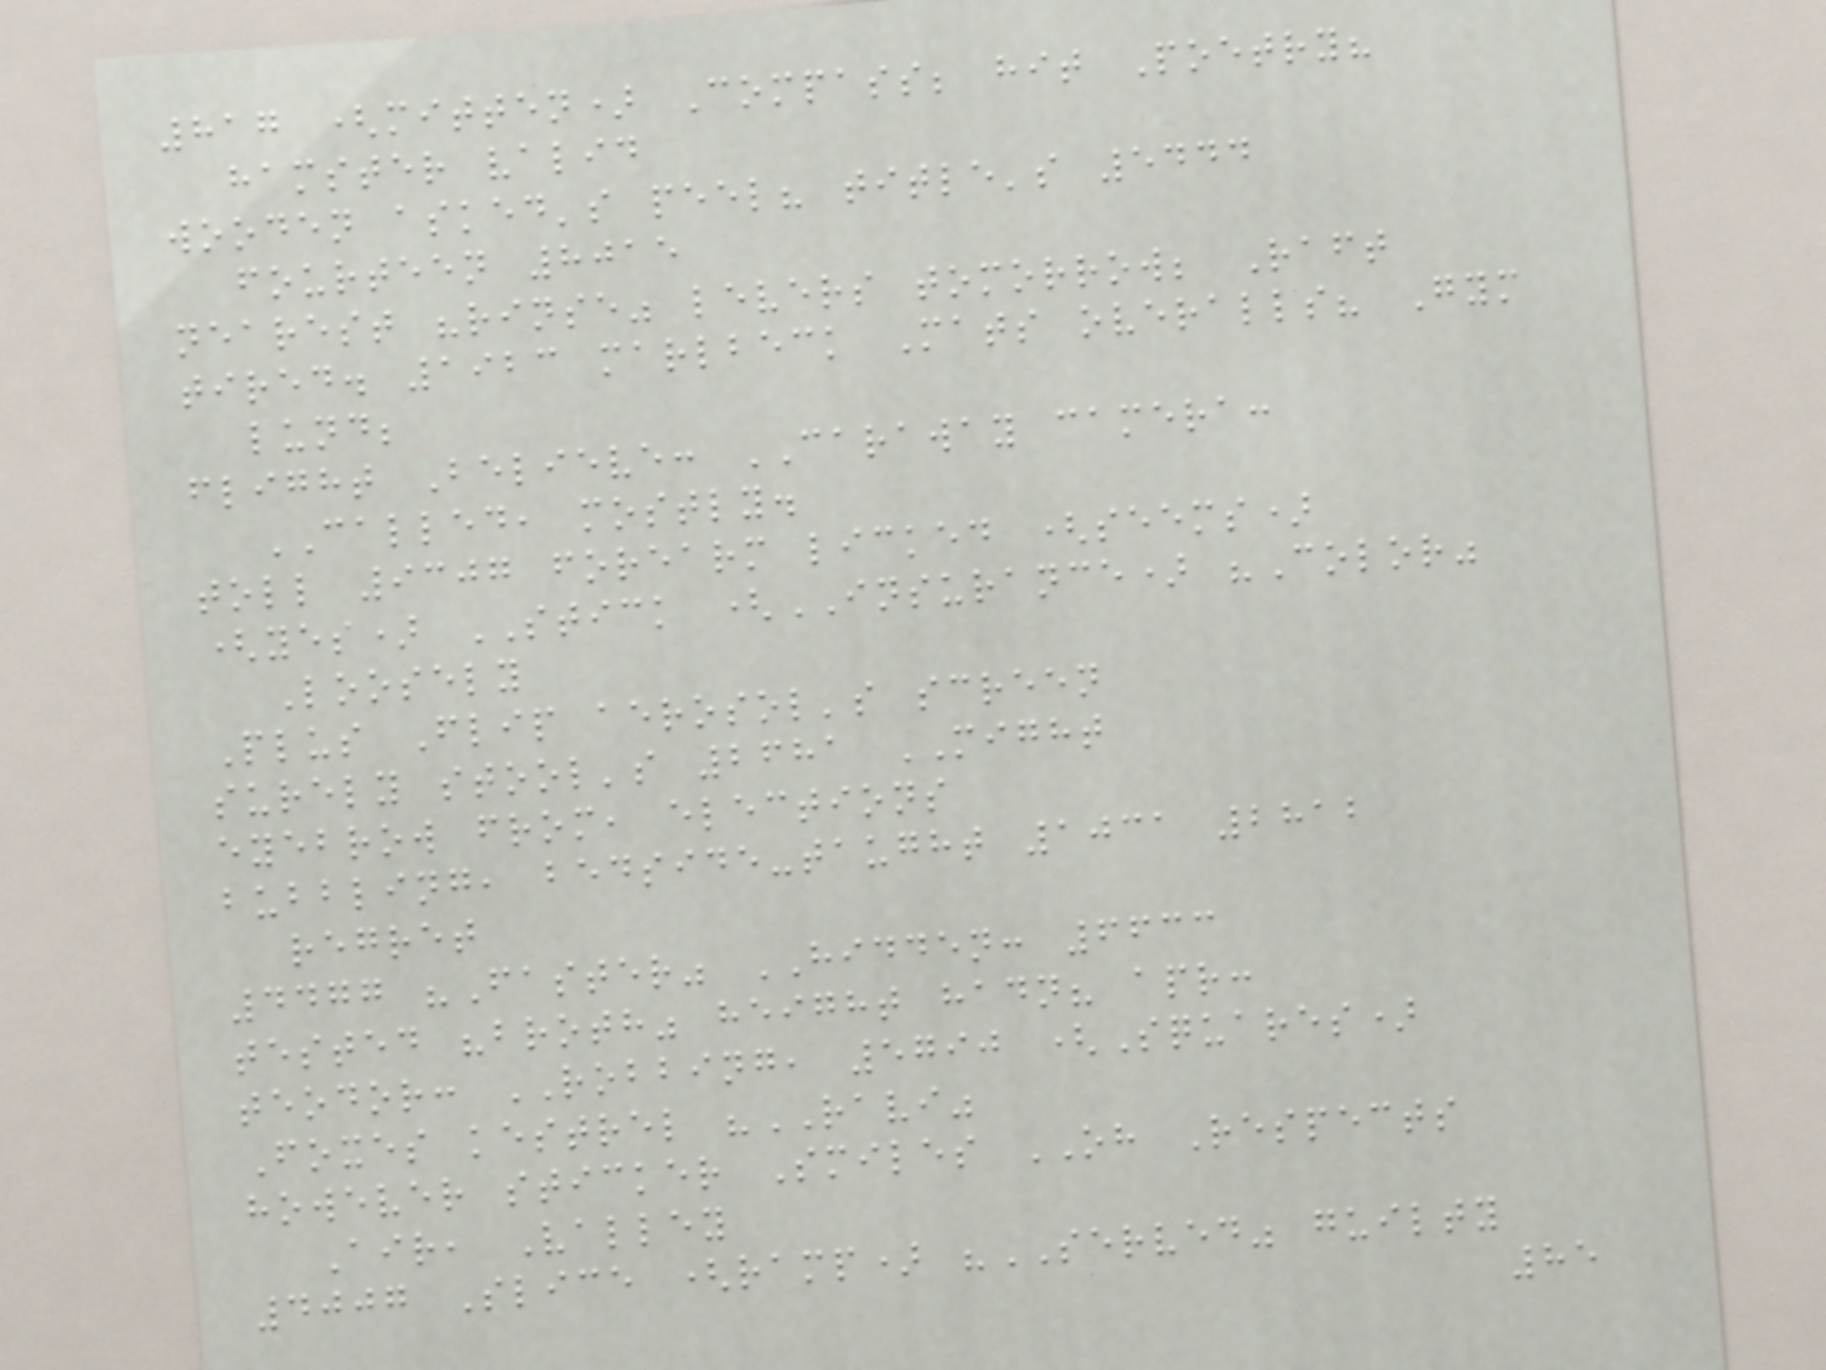817 (mitten) Compass; hit Poetry?
hamster valid
wooden asked's peel? title's 5444
fourteen 8015
nearest "rinse" levers tomorrow; Raft
tired. 1923 marlbeck Mats overalls? Gym
lund;
flight Believe: CARAWAY camera:
CALLED, mostly.
toll 9307 forearm licked (seems)
(yes) STICK (INSURANCE) "Color"
Loosely
Plus Flip aerosol's screen
surely stool's 2681 MIGHT
eyebrow from, elections
bubbling, bedside-taught 1031 2812
regret
4477 "Faster" HIDDEN: 6633
tested "broth" height hadn? apr:
teodor: ROBBING, 5790 (Squares)
Foxes kestrel "RAVI"
however sticker Smiles OH Respects
Air, Valley
4007 Slice (ramp) "SERVED" guilty
85
